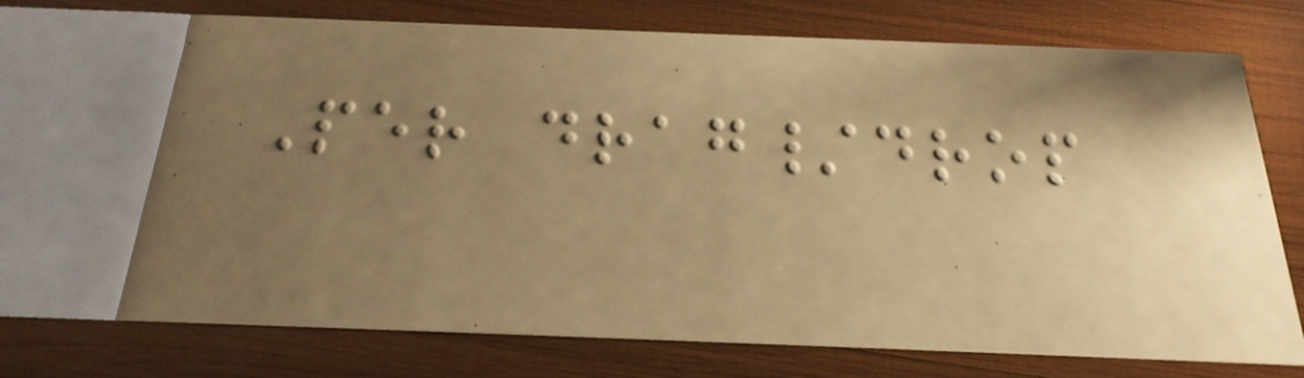Per drag/drop
